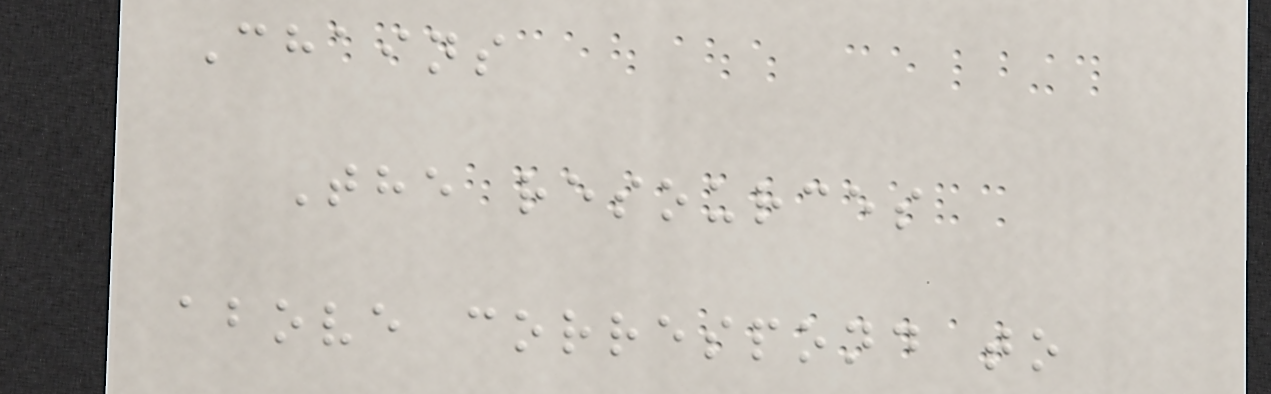Chains
The resources
above correspond to
